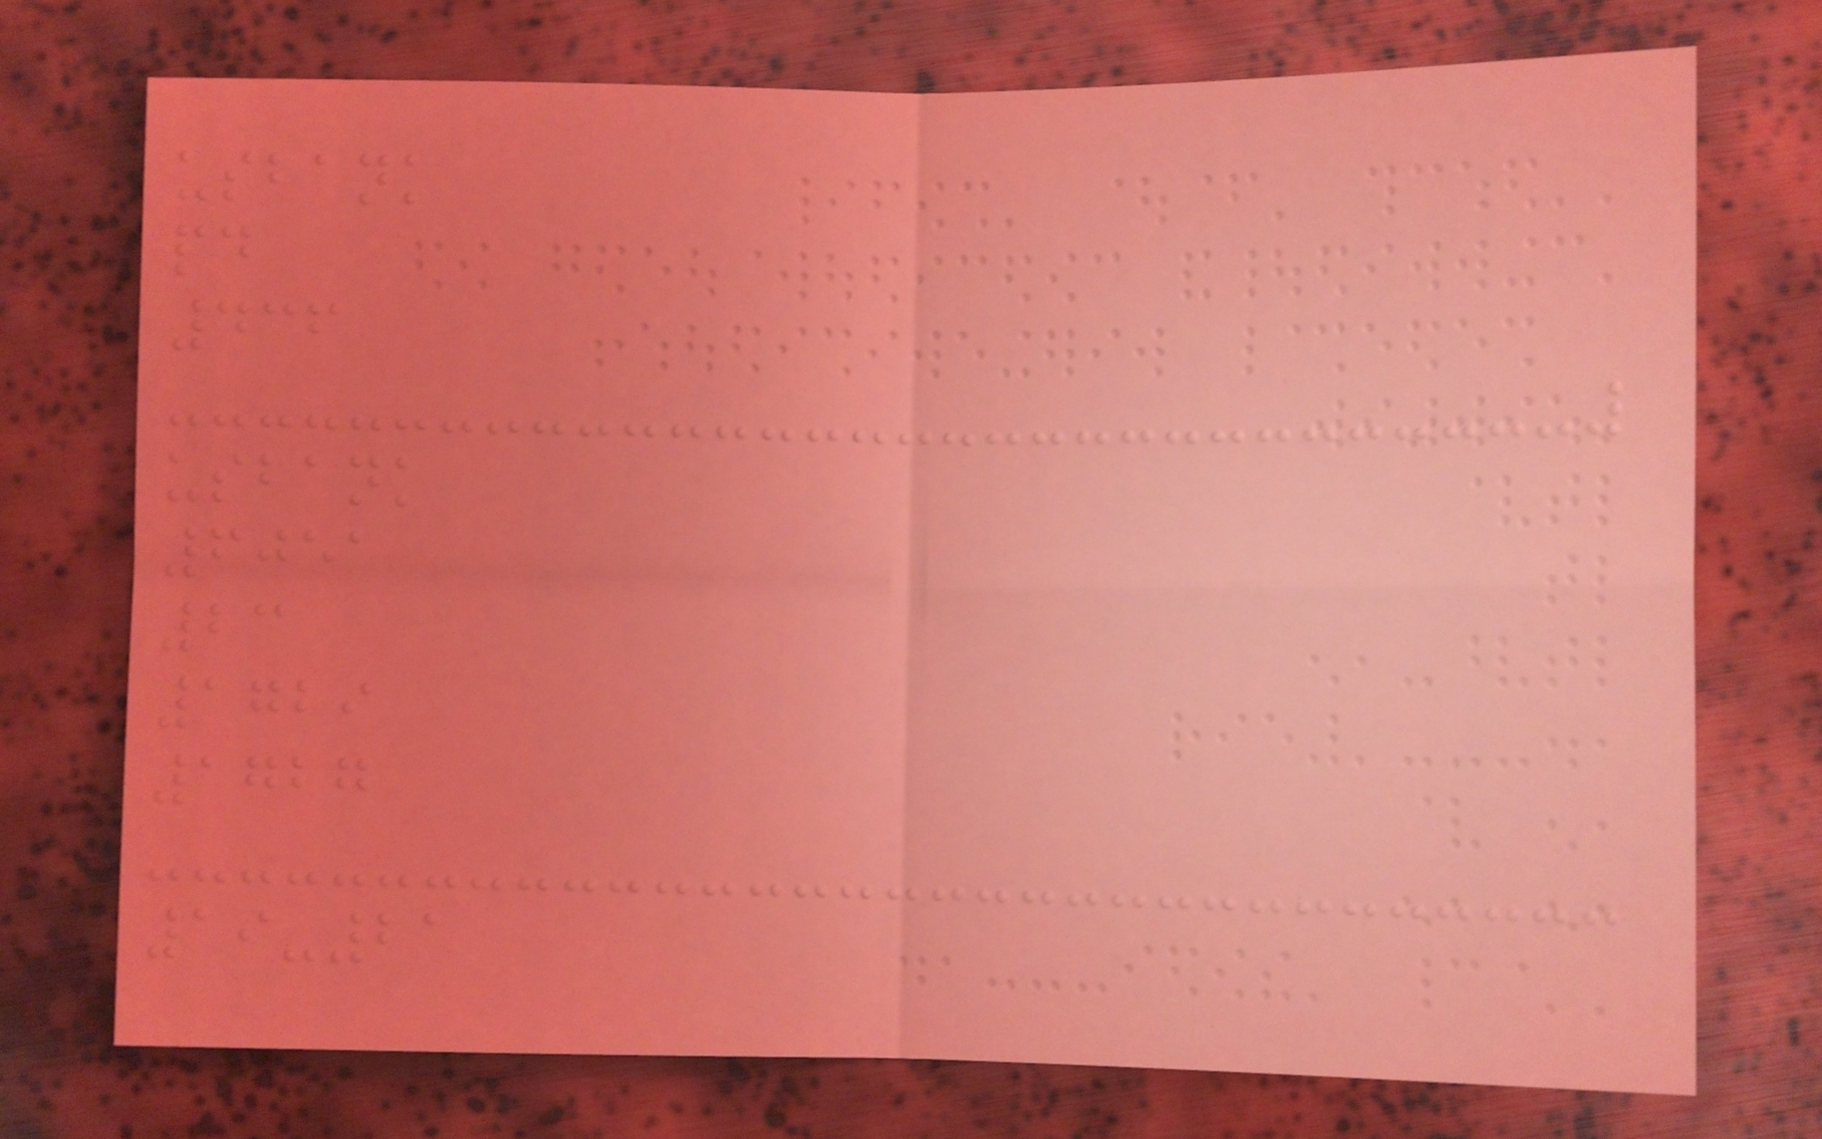usbank
pd
436
usbank
6051
23
1729
1727
19-21
